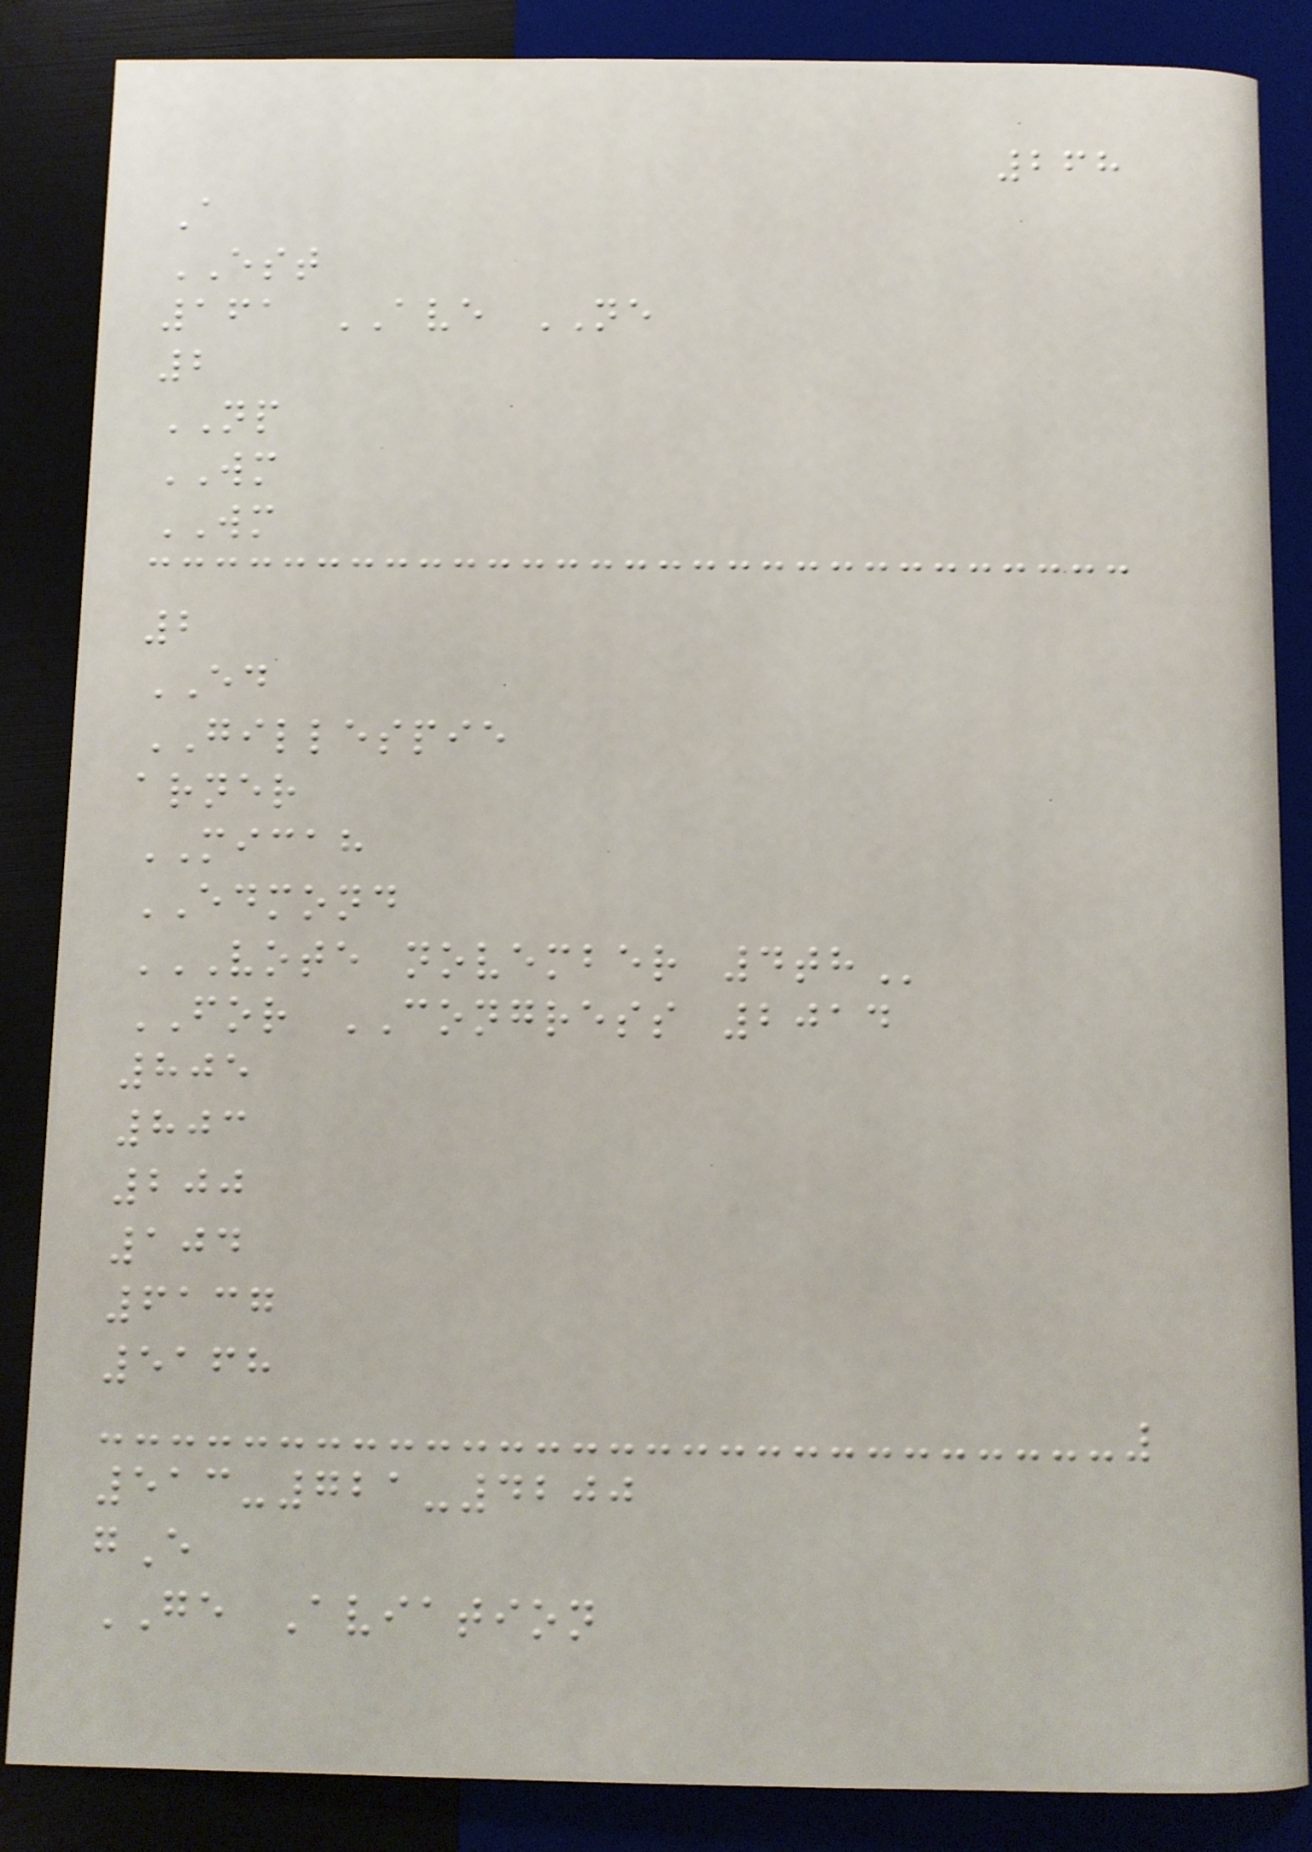268
A
EST
161 AVE NE
2
NP
WM
WM
2
ED
GILLESPIE
arner
MICAH
EDMOND
VOTE NOVEMBER 4TH
FOR CONGRESS 2014
805
803
200
104
6137
5168
513-721-4200
gE
GE Aviation
